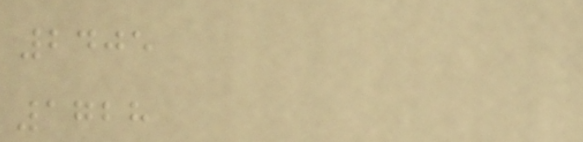2405
1728
